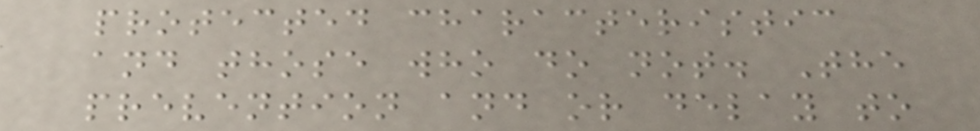protected characteristic
and those who do not. The
prevention and or delay to
